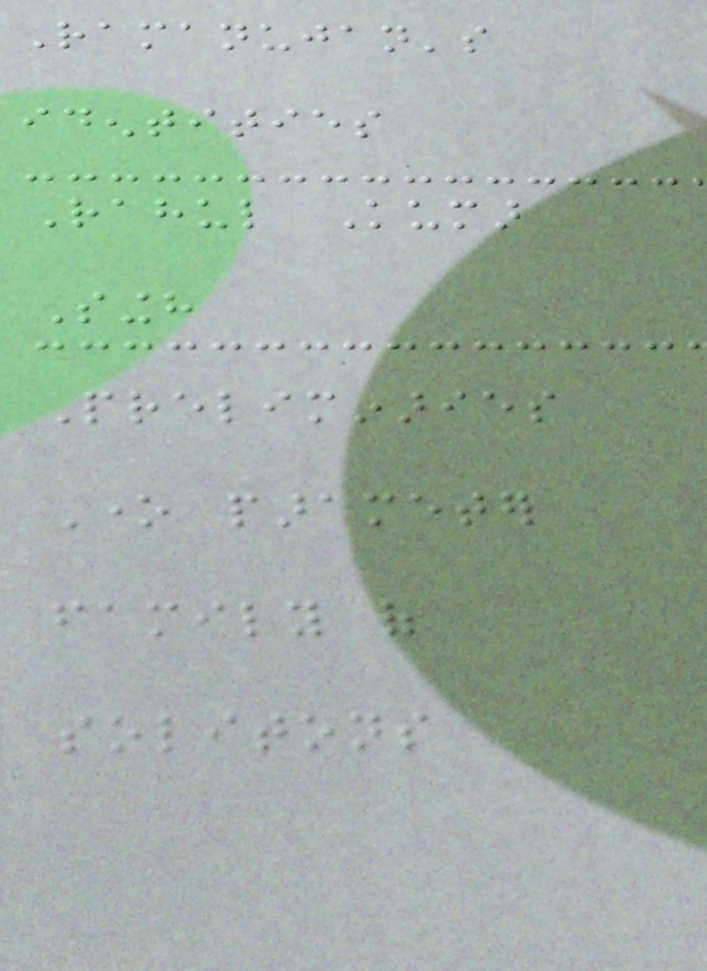Ramanujan's
identities
Rahul Kumar
Singh
Preliminaries
One parameter
family of
solitons
